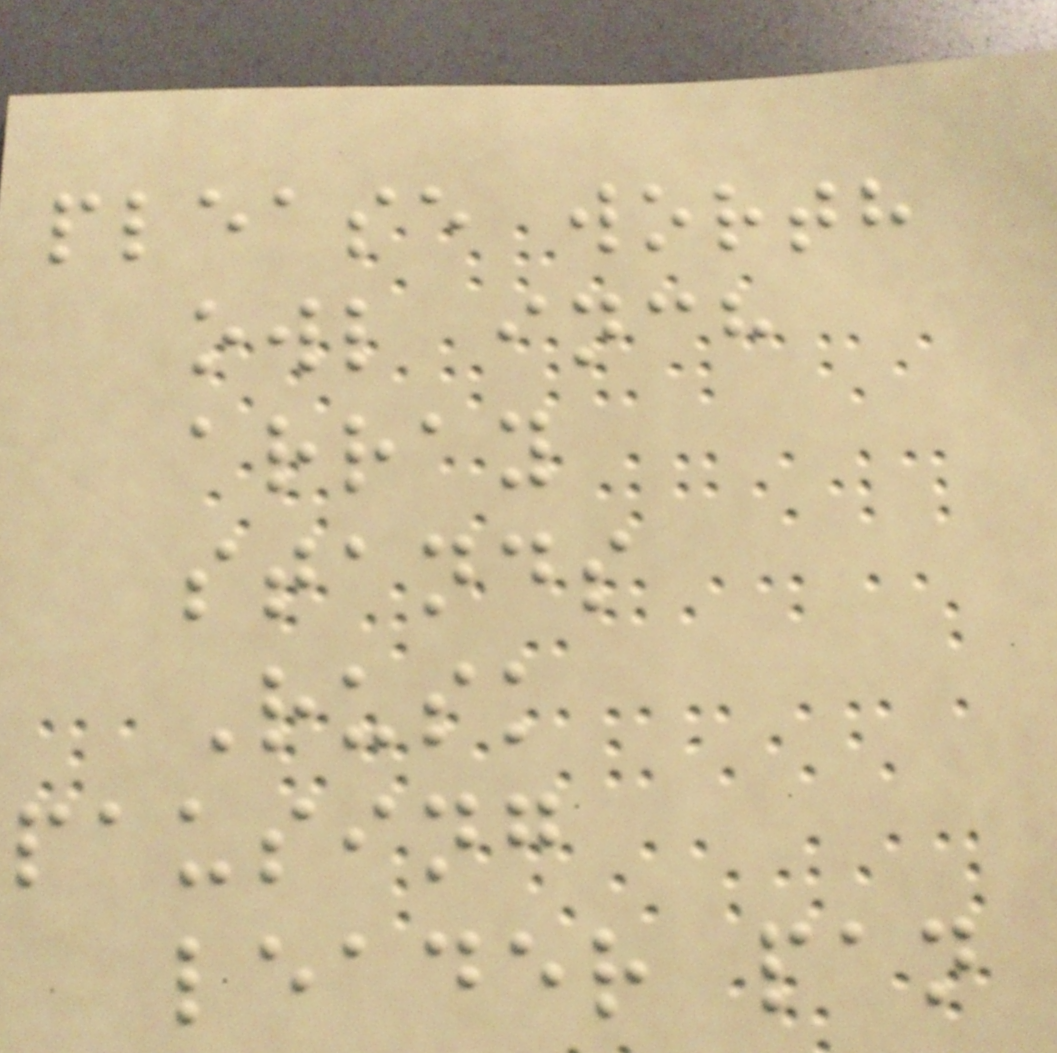please worth
owl inch
array
stands
Rusk
pausing
leader pan
